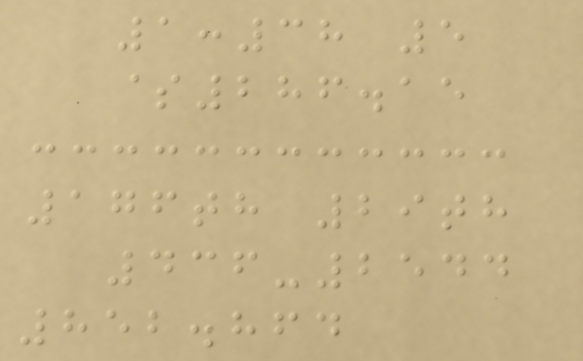1:38 5
$286.15
176th 29th
436-2544
852.864
